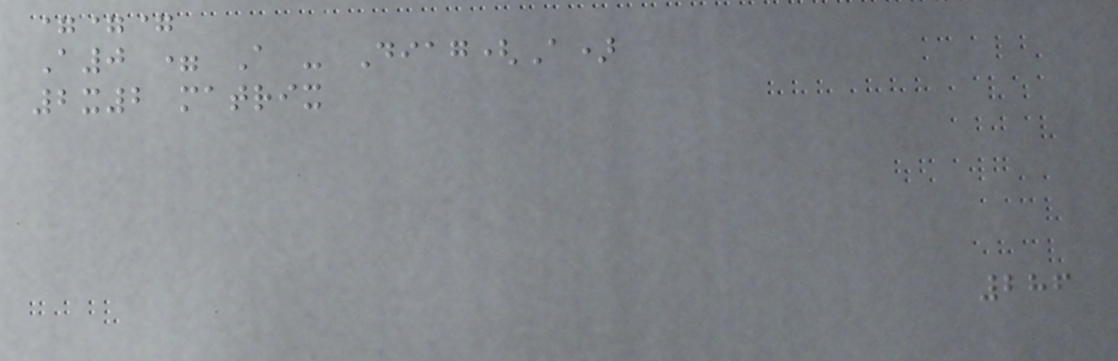===
A0 = A - Diag(A)
2x2 matrix
286
